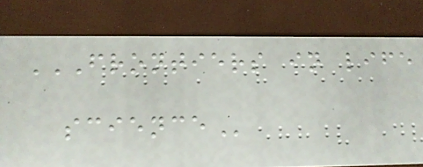FRONTIERS IN LIFE
SCIENCE
